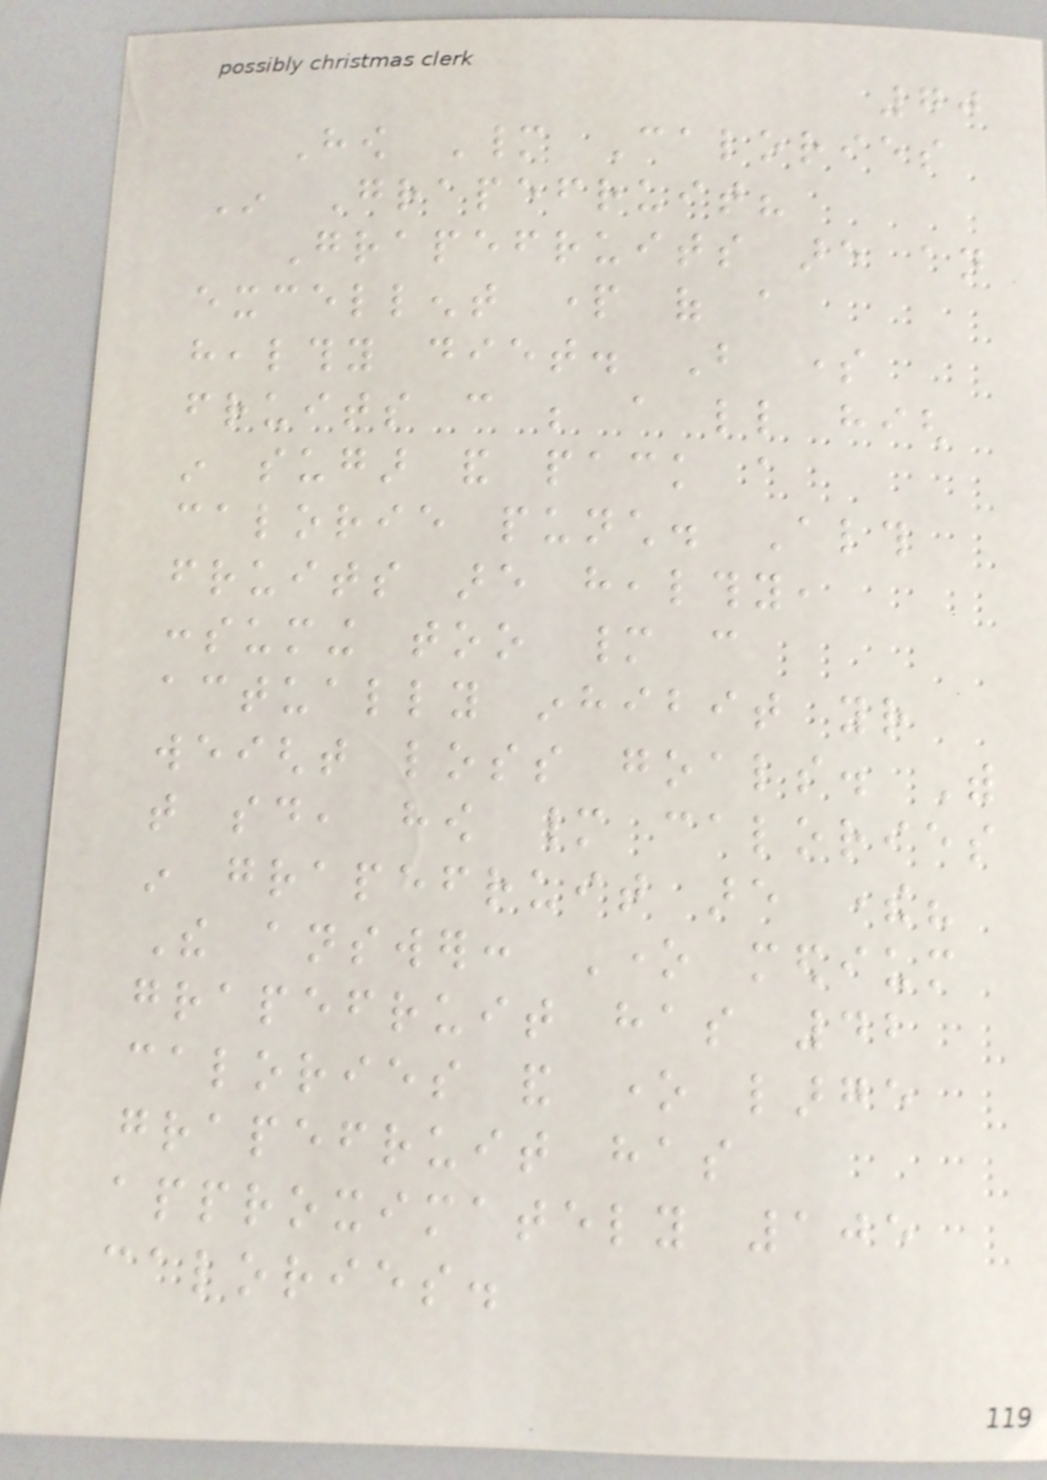70
How Many Calories
In Grapefruit?
Grapefruits are an
excellent part of a
healthy diet. But some
fruits can be a little high
in sugar and pack a
calorie punch. Although
fruits are healthy,
consuming too many can
actually inhibit your
weight loss goals. With
that said, how many calories
in grapefruit are there?
The answer: One medium
grapefruit has 42
calories and one large
grapefruit has
approximately 105
calories.
